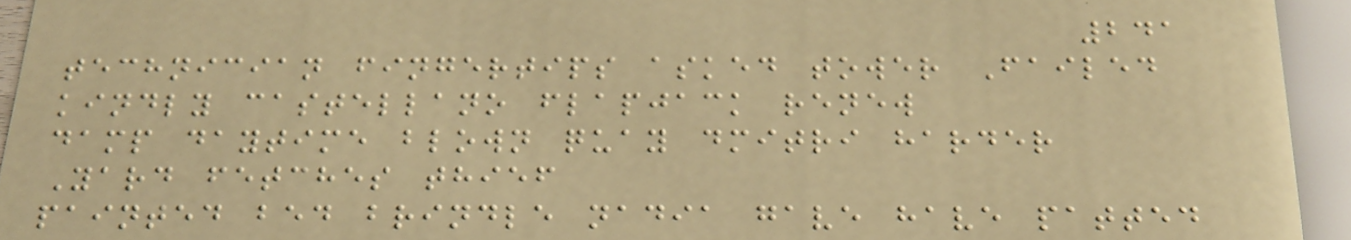241
technician fingertips asked tower Failed
kindly castellano flapjack renew
damp daytime blown quay dmitri harder
Yard fetches thief
painted bed brindle nadia gave have patted
